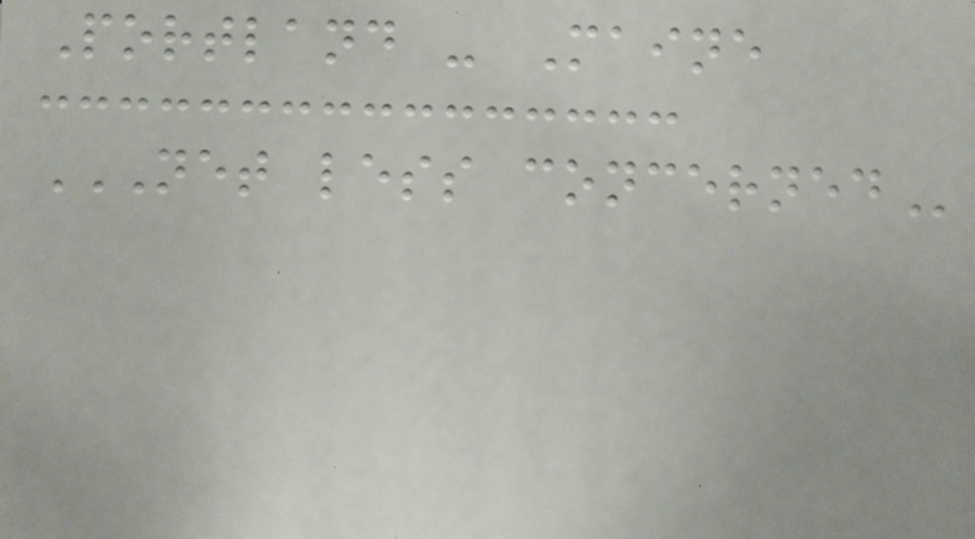Portland - Maine
NET LESS CONCERNED
